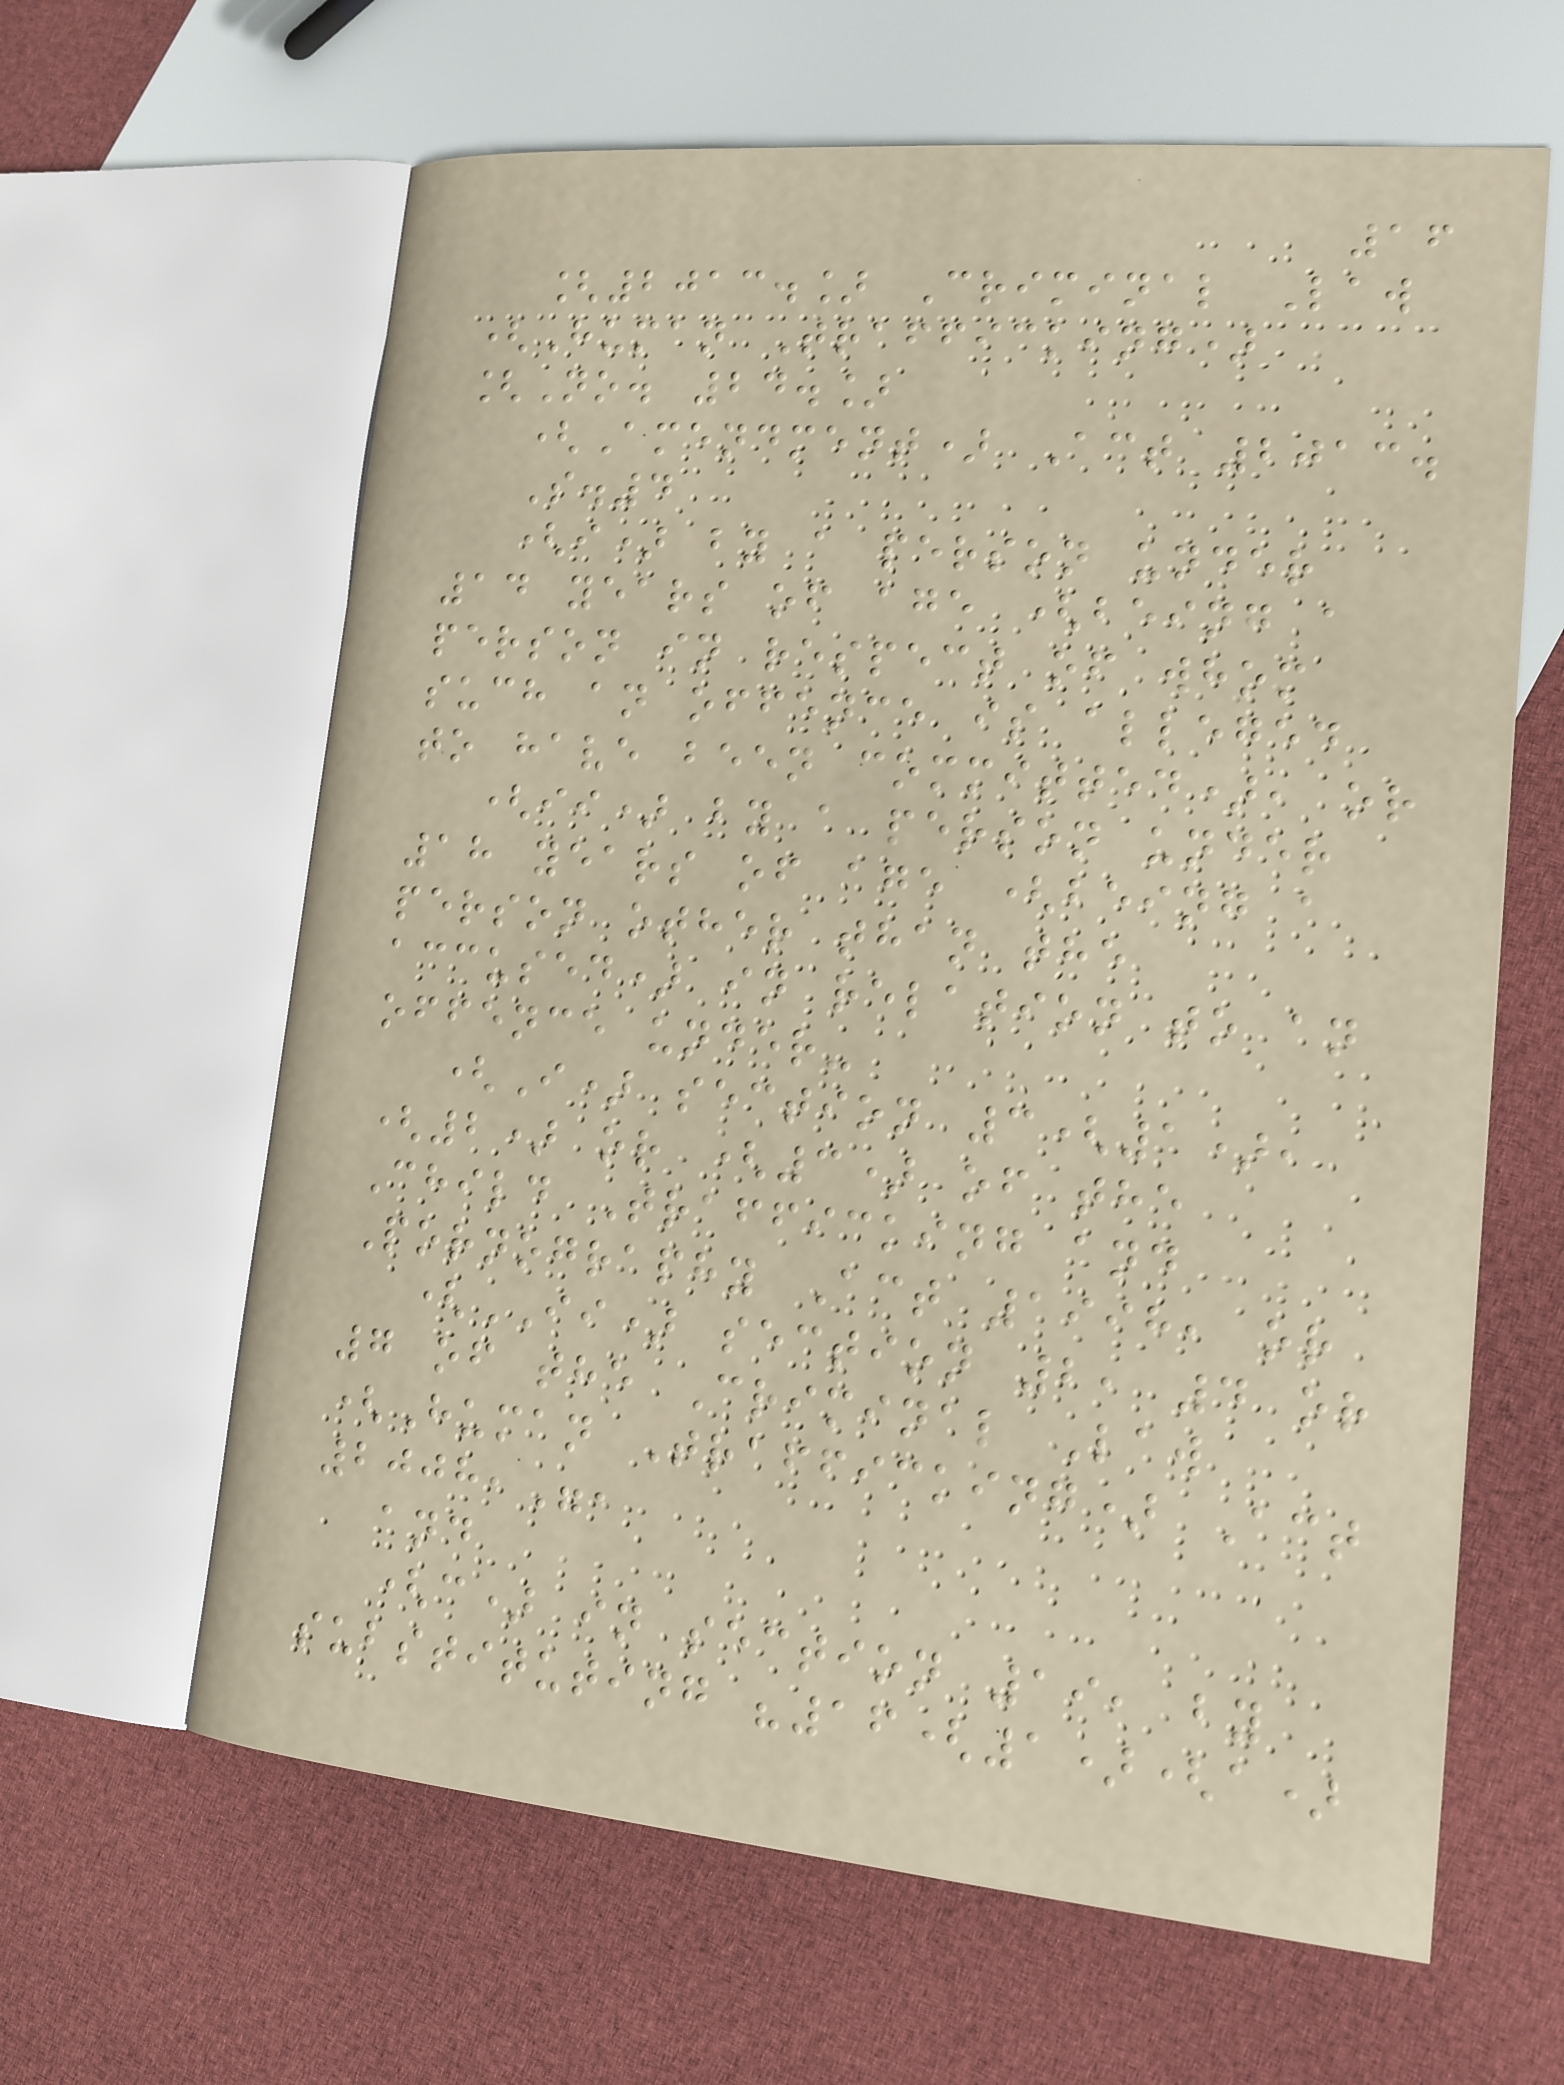16
[2013.] Criminal Law
(Human Trafficking)
[No. 24.]
(Amendment) Act 2013.
S.4
(i) by a person under
14 years of age (being a
person in respect of whom
such an offence is alleged
to have been committed), or
(ii) by a person under
18 years of age (being a
person other than the
accused) in relation to an
offence under-
(I) section 3(1),
(2) or (3) of the
Child Trafficking and
Pornography Act 1998, or
(II) section 2, 4 or
7 of the Criminal Law
(Human Trafficking) Act
2008,",
and
(c) in section 19, by
substituting "16(1)(a)
